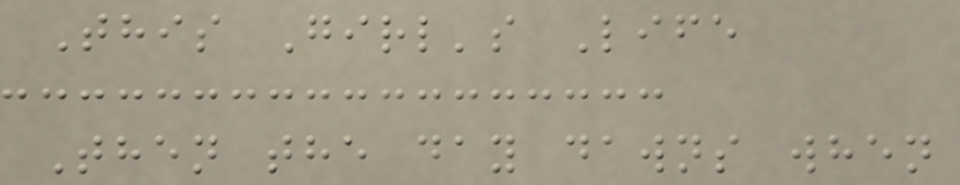This Girl's Life
Then the day dawns when
